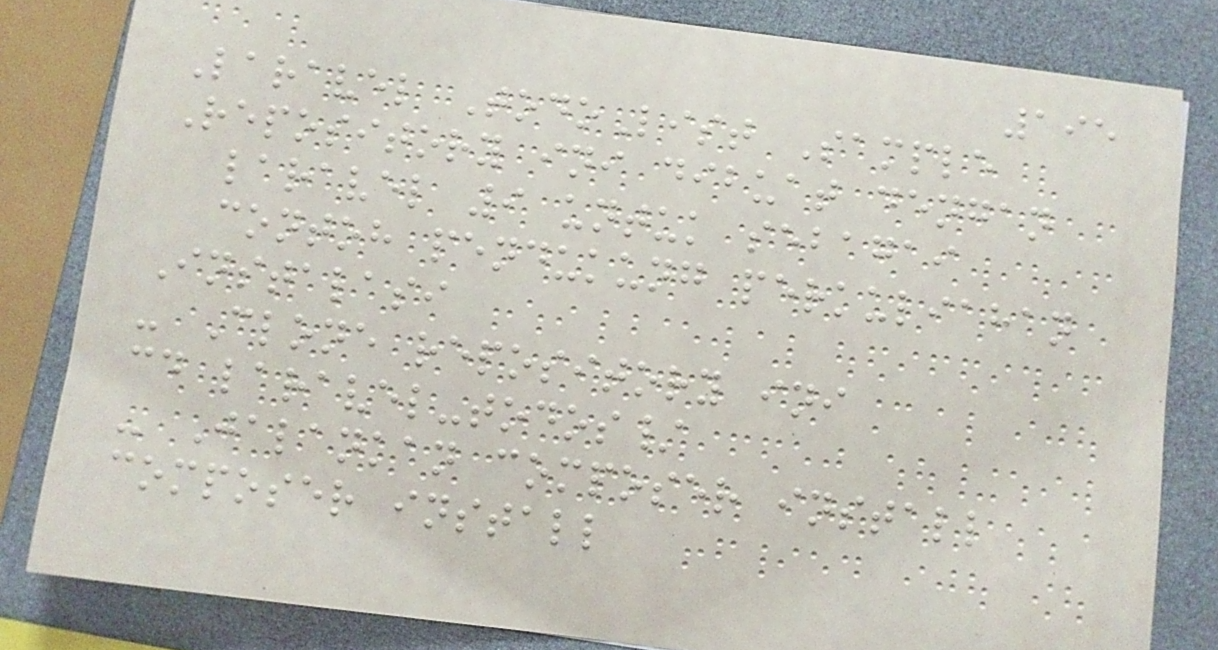195
Laravel TodoList Sample
Repository ini dibuat dengan
laravel 9 untuk sebagai
contoh pendukung perkuliahan
Instalasi
- Clone repository ini
cd laravel-todos/
- Jalankan composer install
composer install
